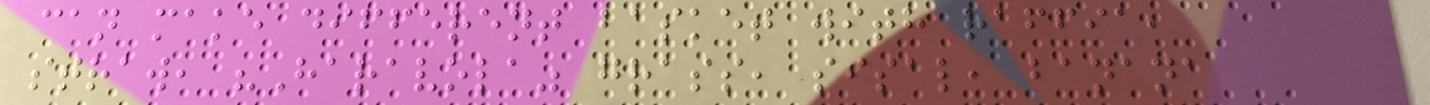can make different basket with raffia,
straw, "Haravola" grass, sisal, banana
